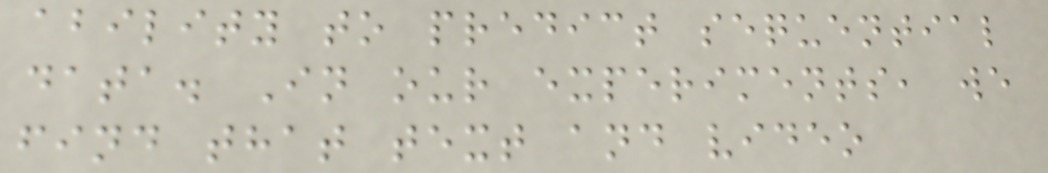ability to predict sequential
data. In our experiments, we
find that text and video
